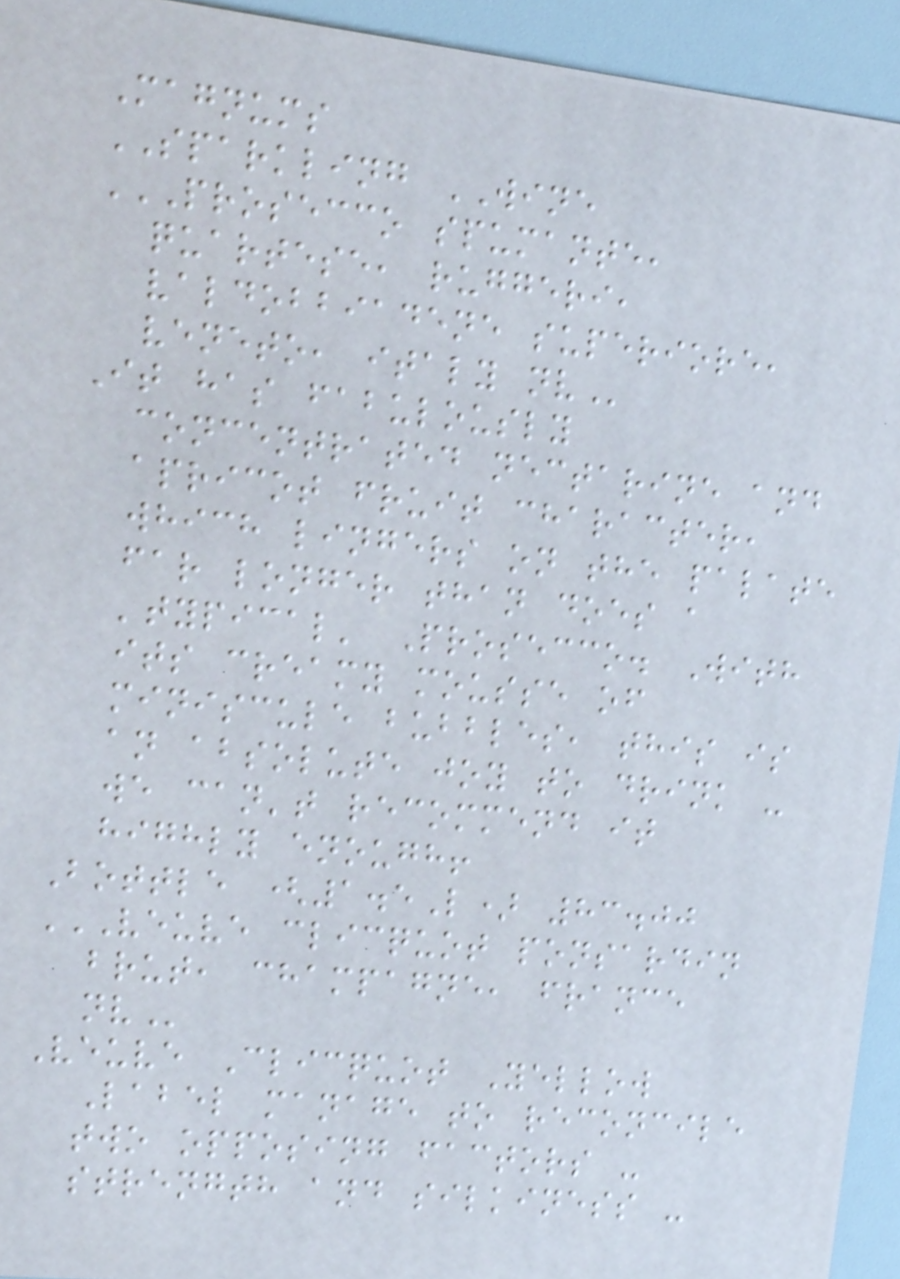Magnums
SPARKLING WINE
PROSECCO SPUMANTE,
QUARTESE, RUGGERI,
VALDOBBIADENE SUPERIORE,
VENETO, ITALY NV
It has fabulously
concentrated nectarine and
apricot fruit character,
which lingers on the palate
far longer than does a
'typical' Prosecco. With
its creamy mousse of
miniscule bubbles, this is
an absolute joy to drink -
we can't recommend it
highly enough!
Bottle (1.5L) 83.00
VEUVE CLICQUOT PONSARDIN
BRUT, CHAMPAGNE, FRANCE
NV
Veuve Clicquot Yellow
Label manage to reconcile
two opposing factors -
strength and silkiness -
